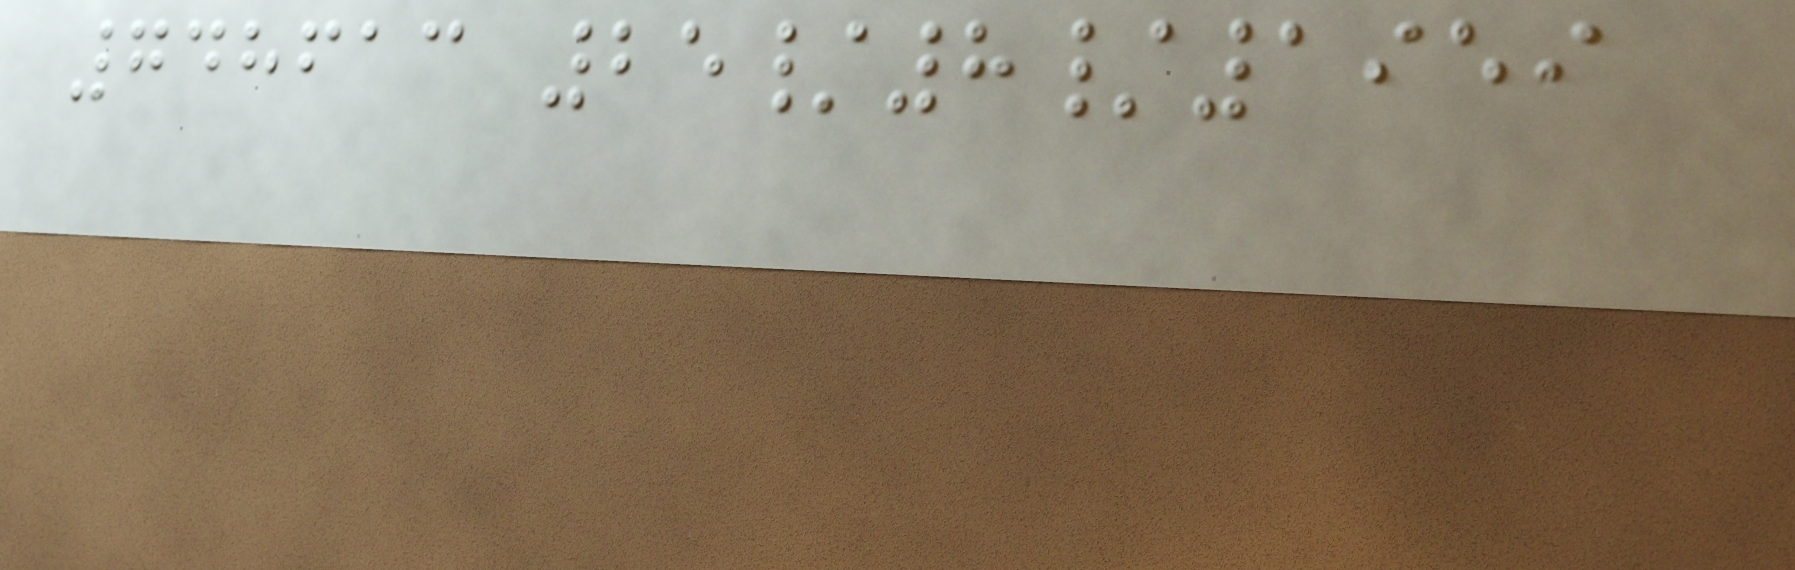748613 25/8/1959
